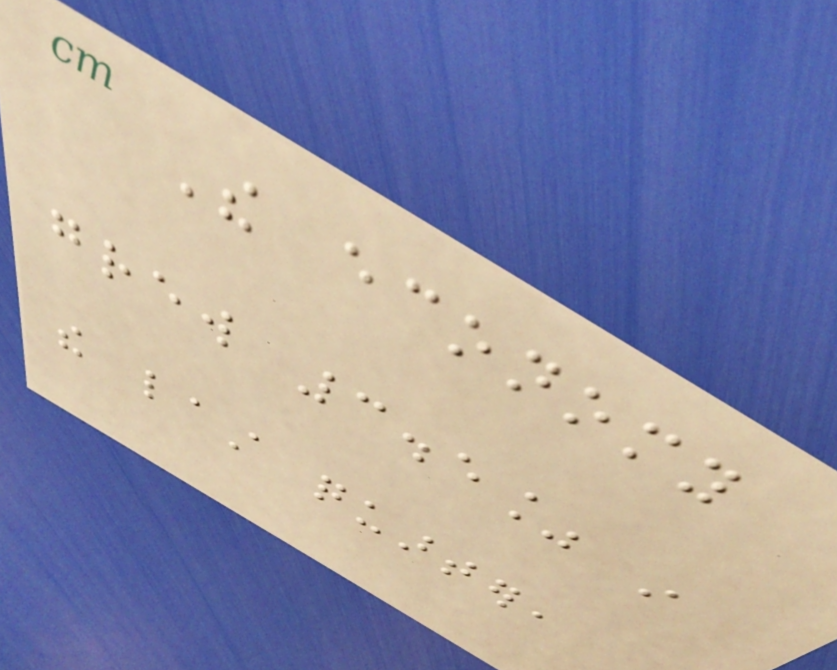The economy
grew 3.5% in
the last quarter,
